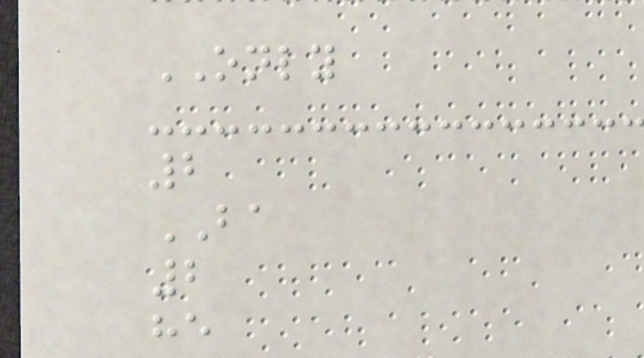ONLY
2
BA
2
he
